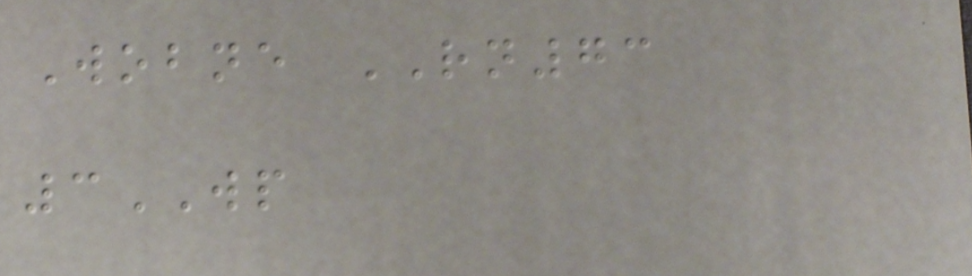Wobne RN73
3WP
